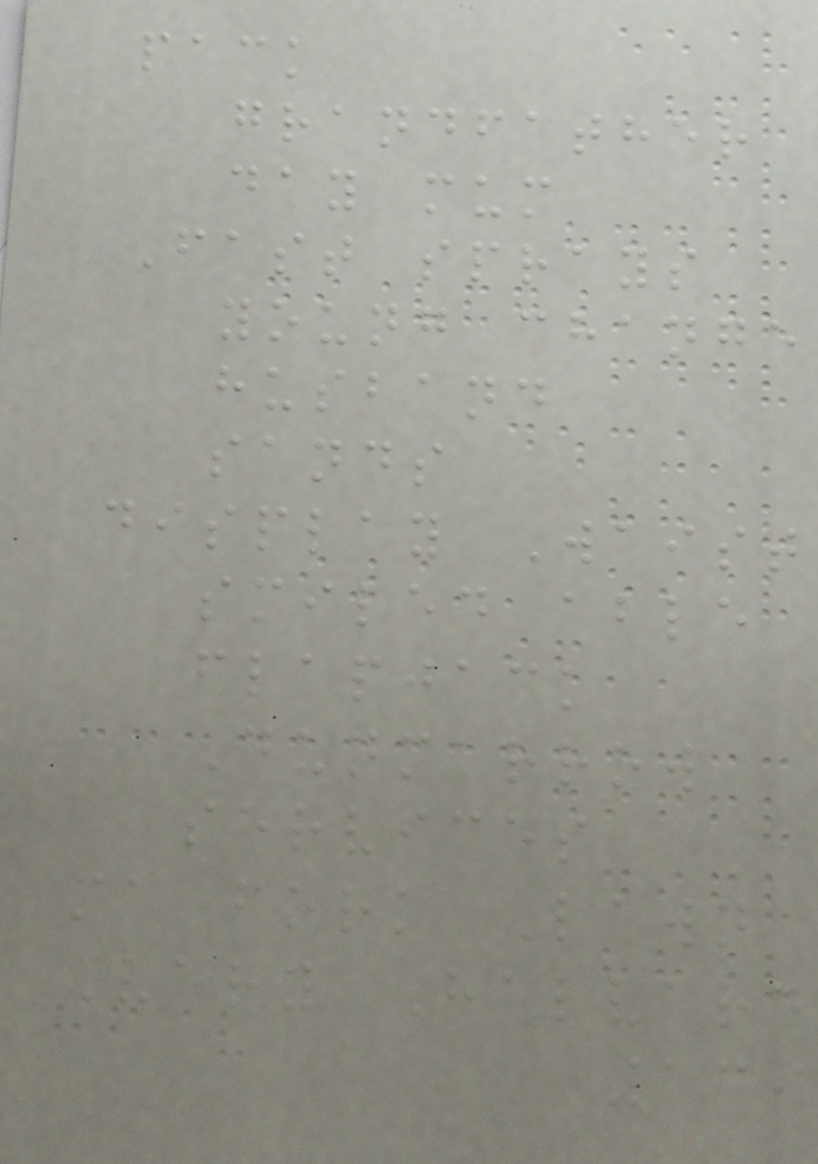pack
grandfather
day mum
Fast sprays
young change
husband
sands
display Waist
smiled able
flapjack
Dunmarrow
services
ma fork Lawn
Very Halvard
139
